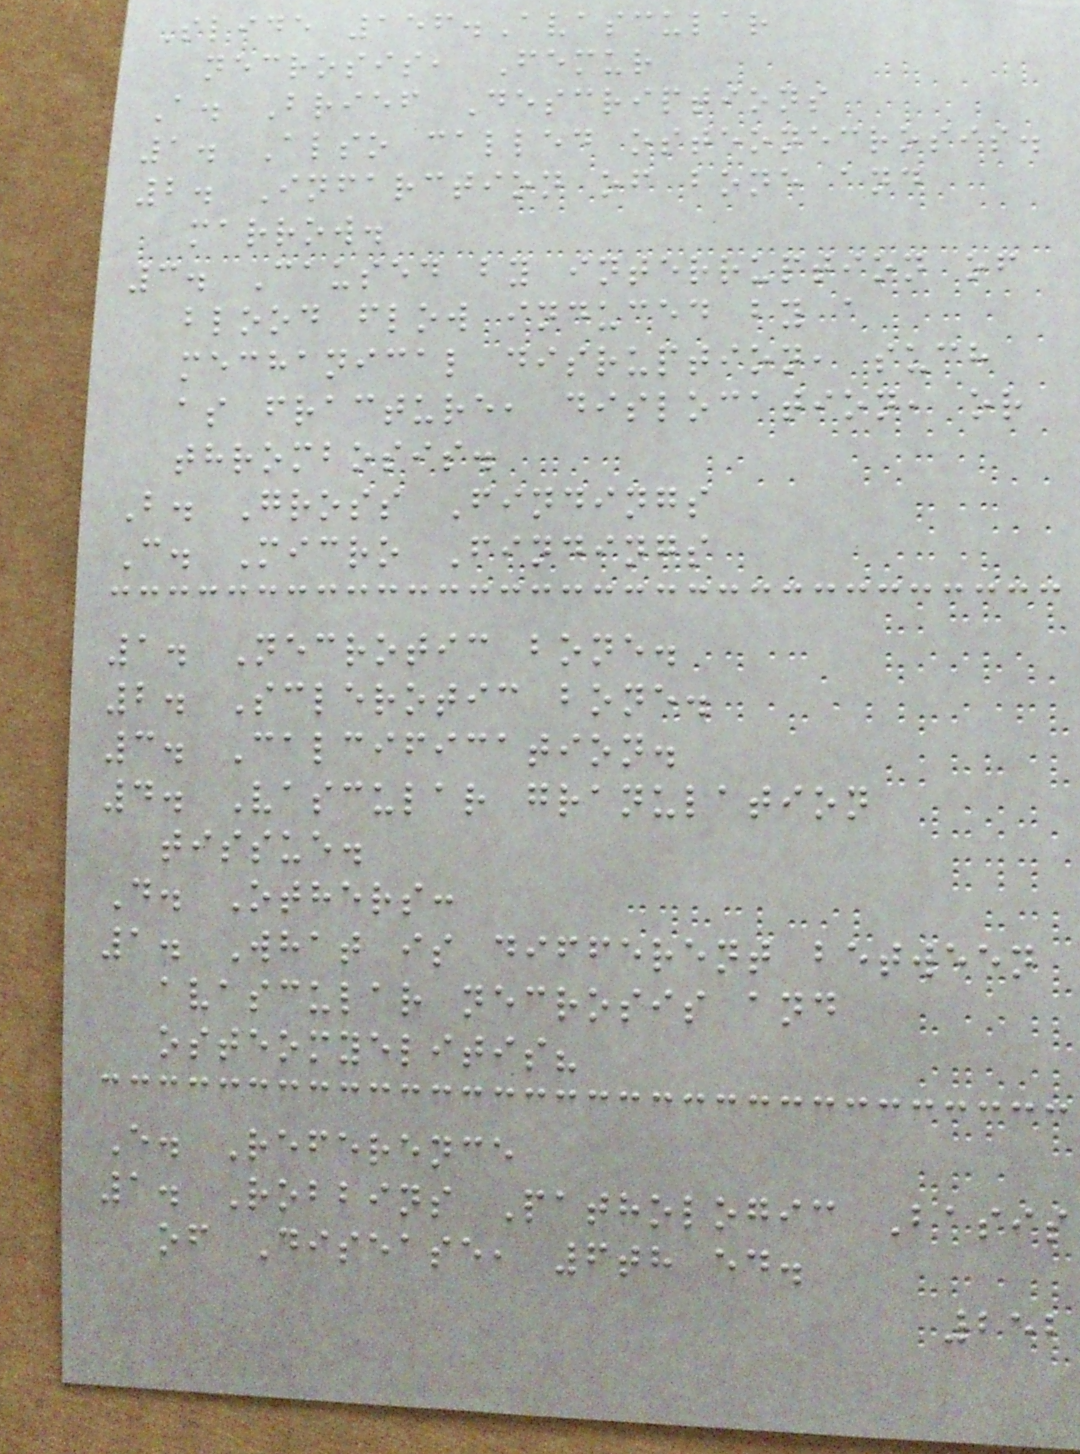Slide 156.Avascular
necrosis, Femur
A. Brief Descriptions
1. Also called osteonecrosis.
2. Infarction of bone and
marrow.
3. Caused by interruption of
blood flow induced by a
mechanical disruption, such
as fracture, dislocation, or
thrombosis.
B. Gross Findings
C. Micro Findings
1. Necrotic bone.
2. Sclerotic bone.
3. Calcification.
4. Vascular granulation
tissue.
D. Others:
1. What is different between
avascular necrosis and
osteomyelitis?
E. Reference
1. Robbins Pathologic Basis
of Disease, 6th ed.
252
